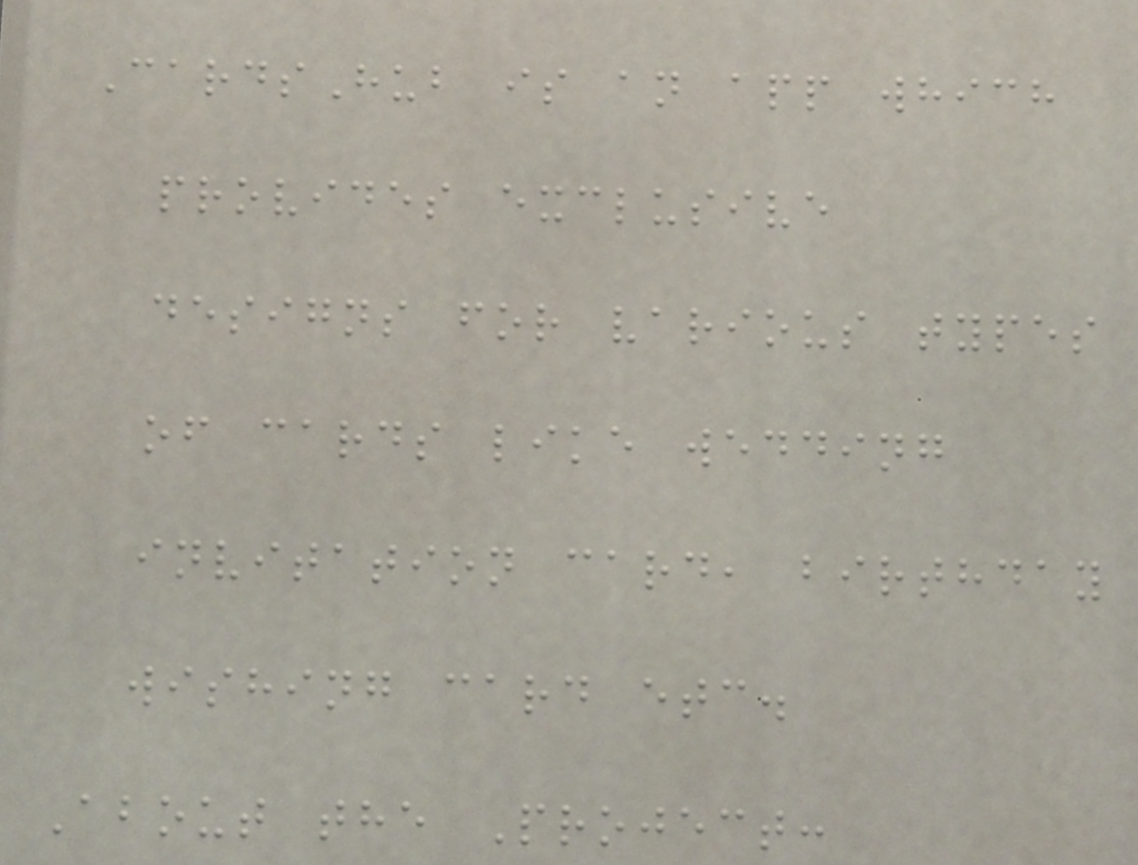CardsHub is an app which
provides exclusive
designs for various types
of cards like wedding
invitation card, birthday
wishing card etc.
About the Project:
